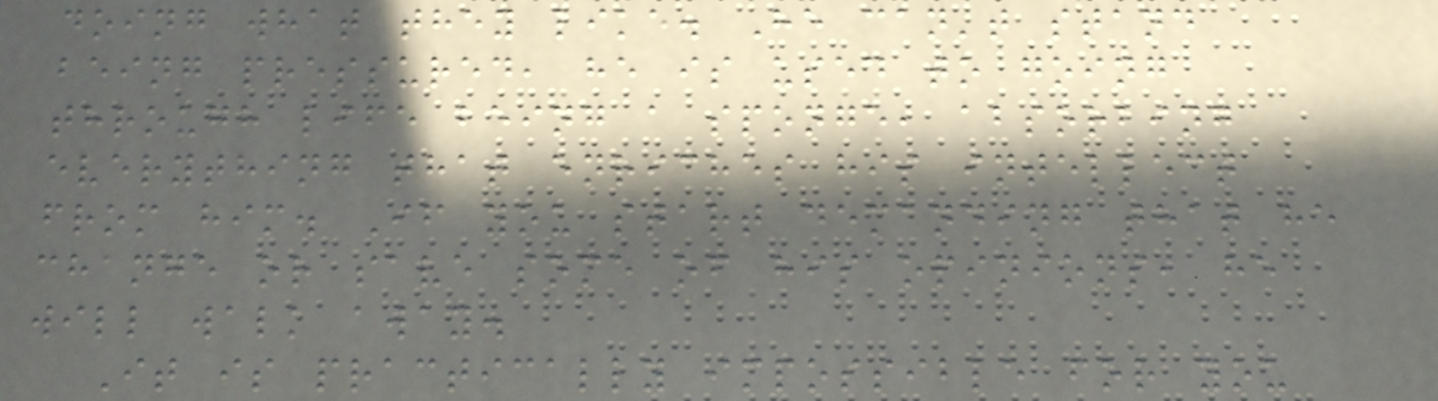doing what they like. He can't stand
being pressured, he is used to going
through life being a sponge, absorbing
everything that enriches his intellect
from him. If you start demanding that he
change or save some of his opinions, he
will walk away.
It is practically impossible for you
